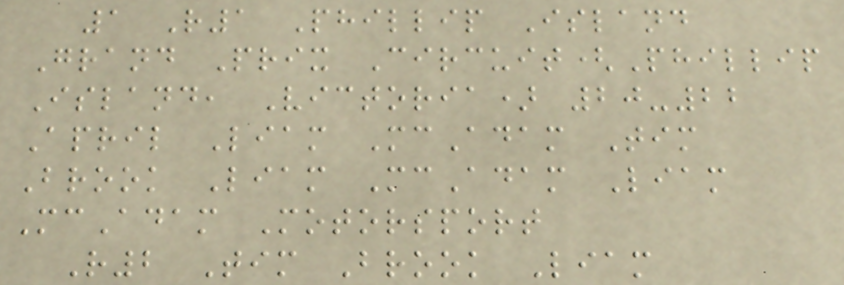1 R1 Phillip Island
Grand Prix Circuit(Phillip
Island, Victoria) 20-22
April Liam McAdam Tim
Brook Liam McAdam Liam
McAdam Motorsport
R2 Tim Brook Liam
